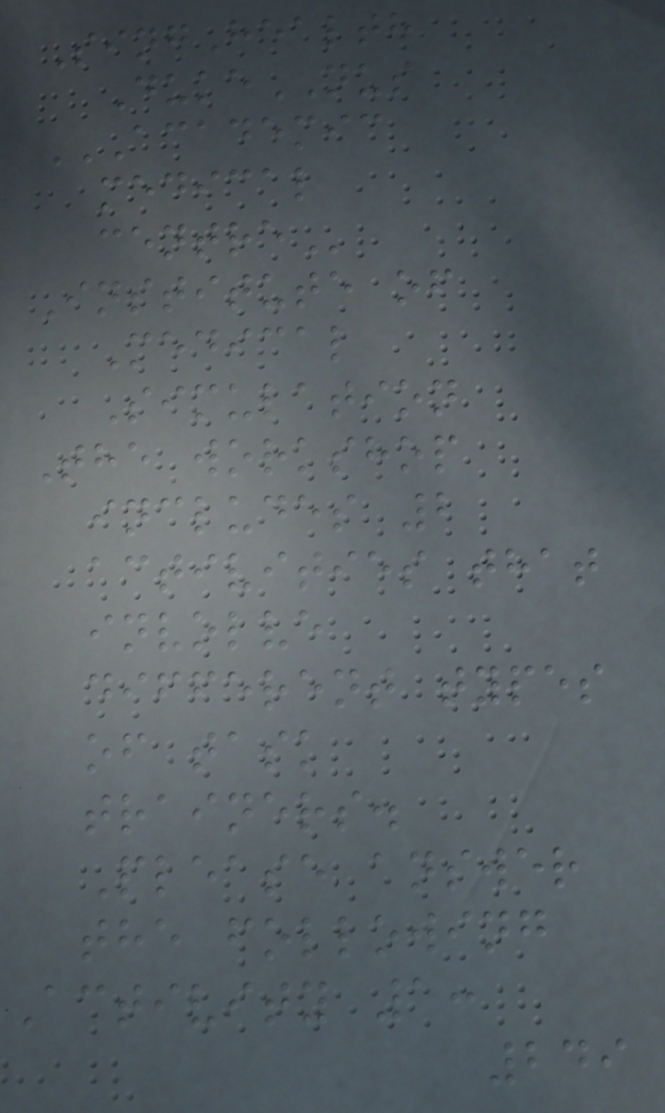SingHealth
DukeNUS
ACADEMIC
MEDICAL
CENTRE
Institute of
Medical
Simulation
The workshop
includes 2
activities that
involve
different types
of task
trainers.
Please answer
the following
Activity 1:
249
